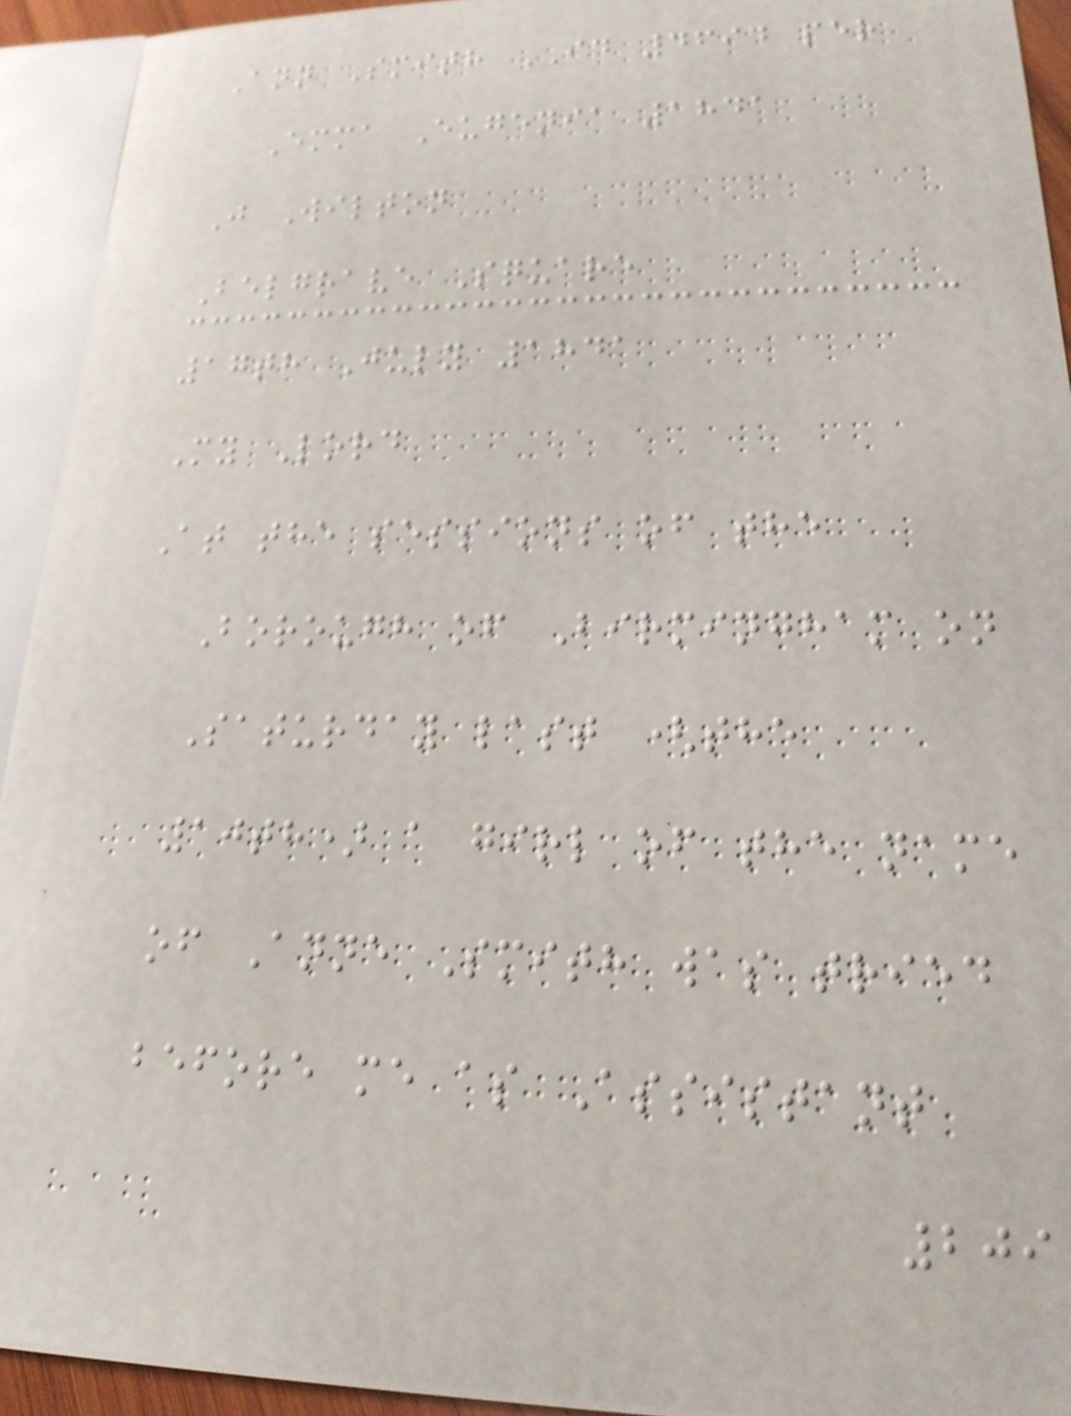Ann Smith ID 4694 per
Emma Eugenia 1841
J Wilton
Belgrave Square
17th July 1841
My Lord
At the sessions of the
Borough of Birmingham on
Saturday last (the
10th) a girl of the name
of Anne Smith was tried
before me as Assistant
209
